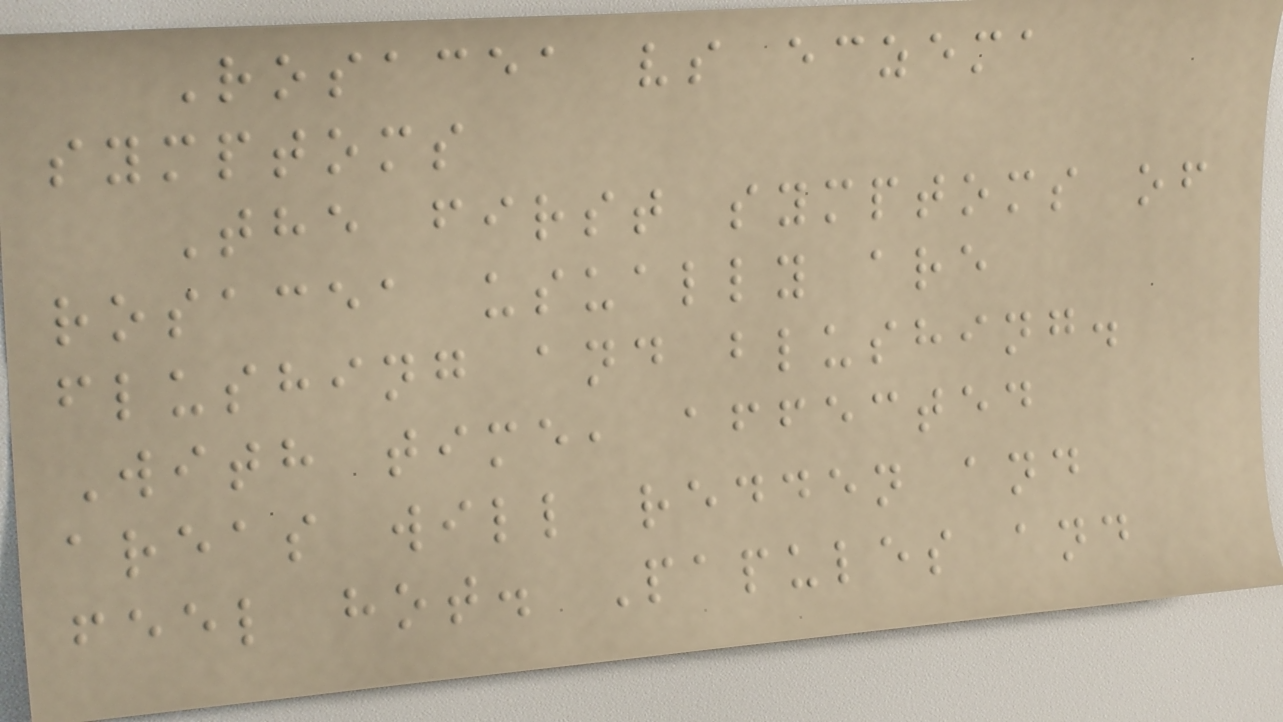Rosacea vs eczema
symptoms
The first symptoms of
rosacea usually are
flushing and blushing.
With time, affected
areas will redden and
feel hot. Papules and
